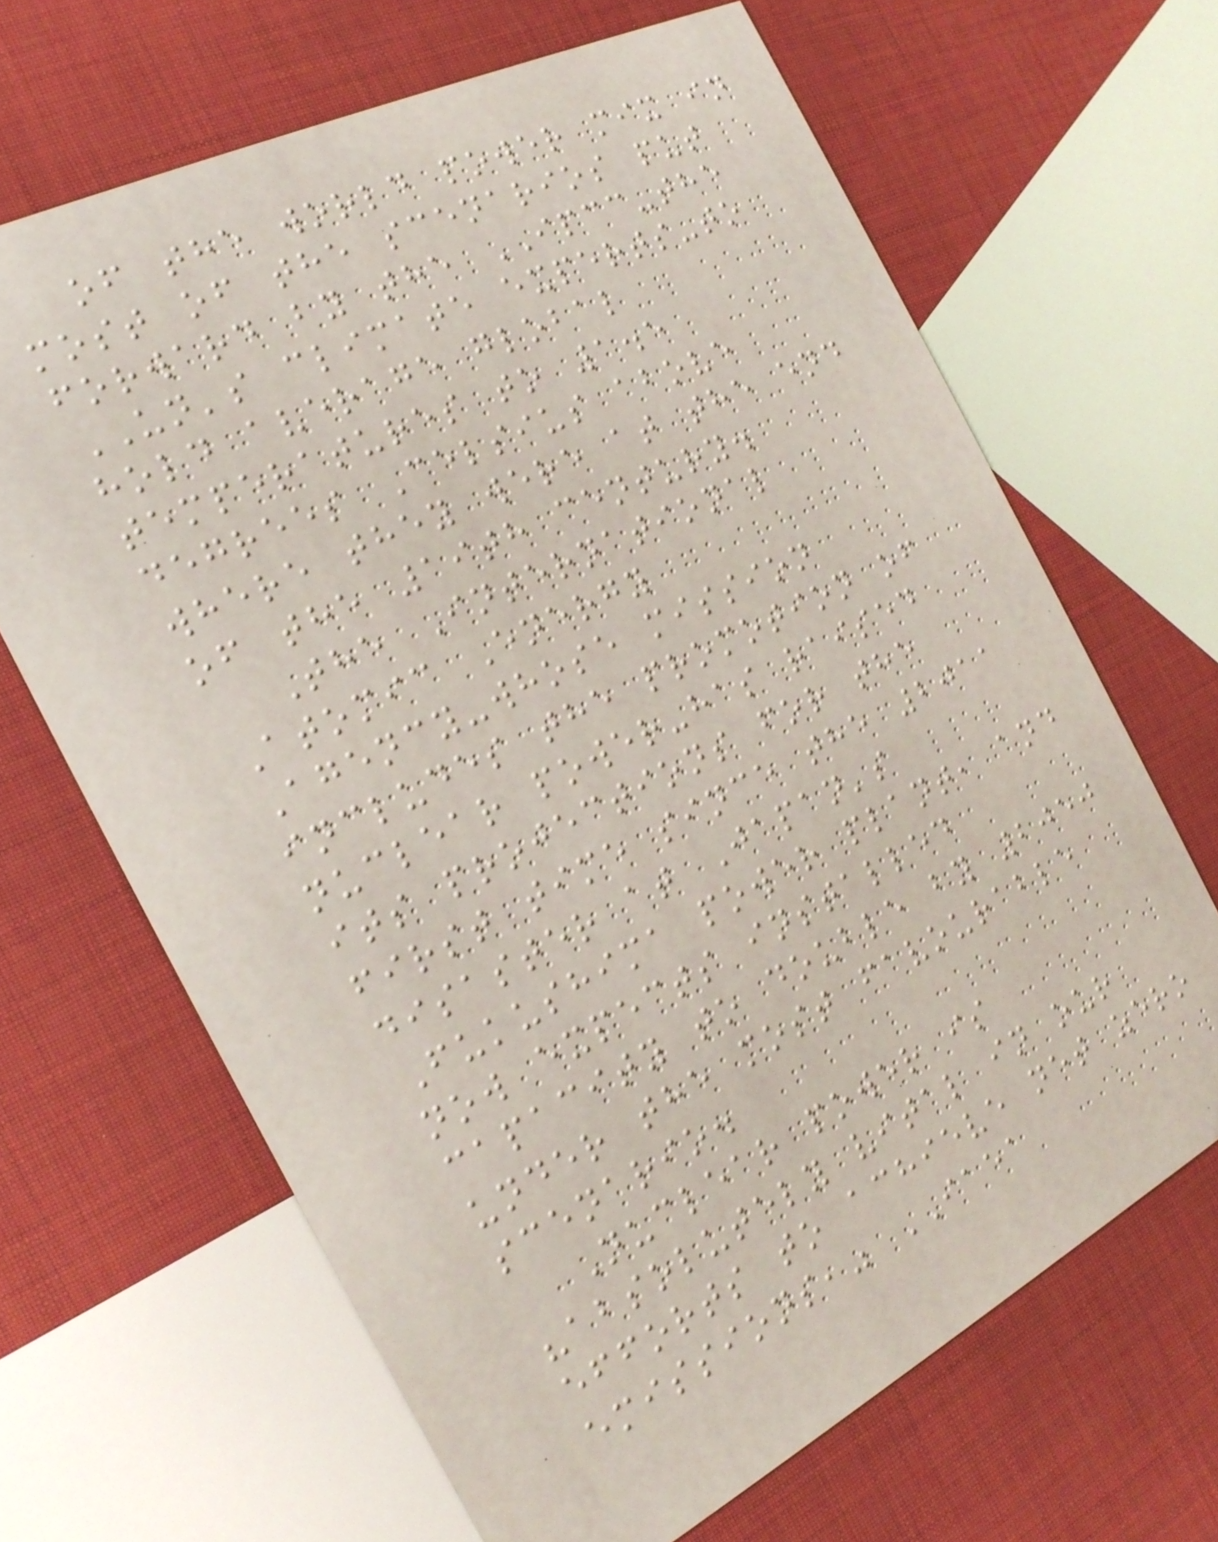of the world power mix in
most of the scenarios put
forward by the IPCC-the
UN's climate experts-to
hold average global
temperatures to 1.5
degrees Celsius above
where they were at the end
of the 19th century.
The International
Atomic Energy
Agency-whose mission
includes the promotion of
nuclear power-has raised
its projections for the
first time since the 2011
disaster at Japan's
Fukushima power plant, and
now expects installed
capacity to double by 2050
under the most favourable
scenario.
Nuclear power is
"absolutely vital in our
efforts to achieve net zero
emissions," IAEA
